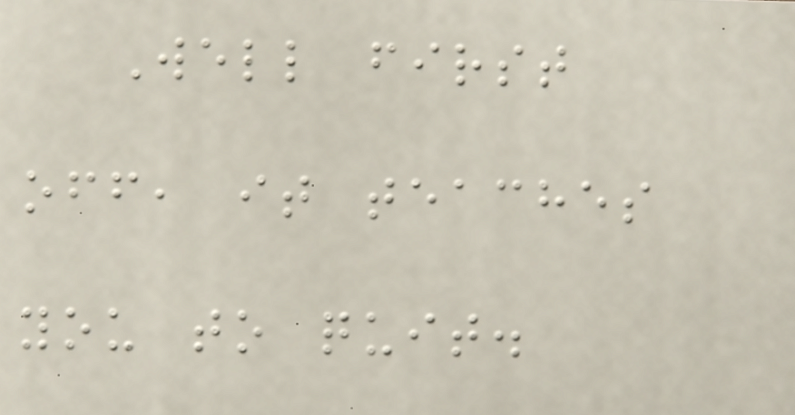Well first
off, it teaches
you to quit.
